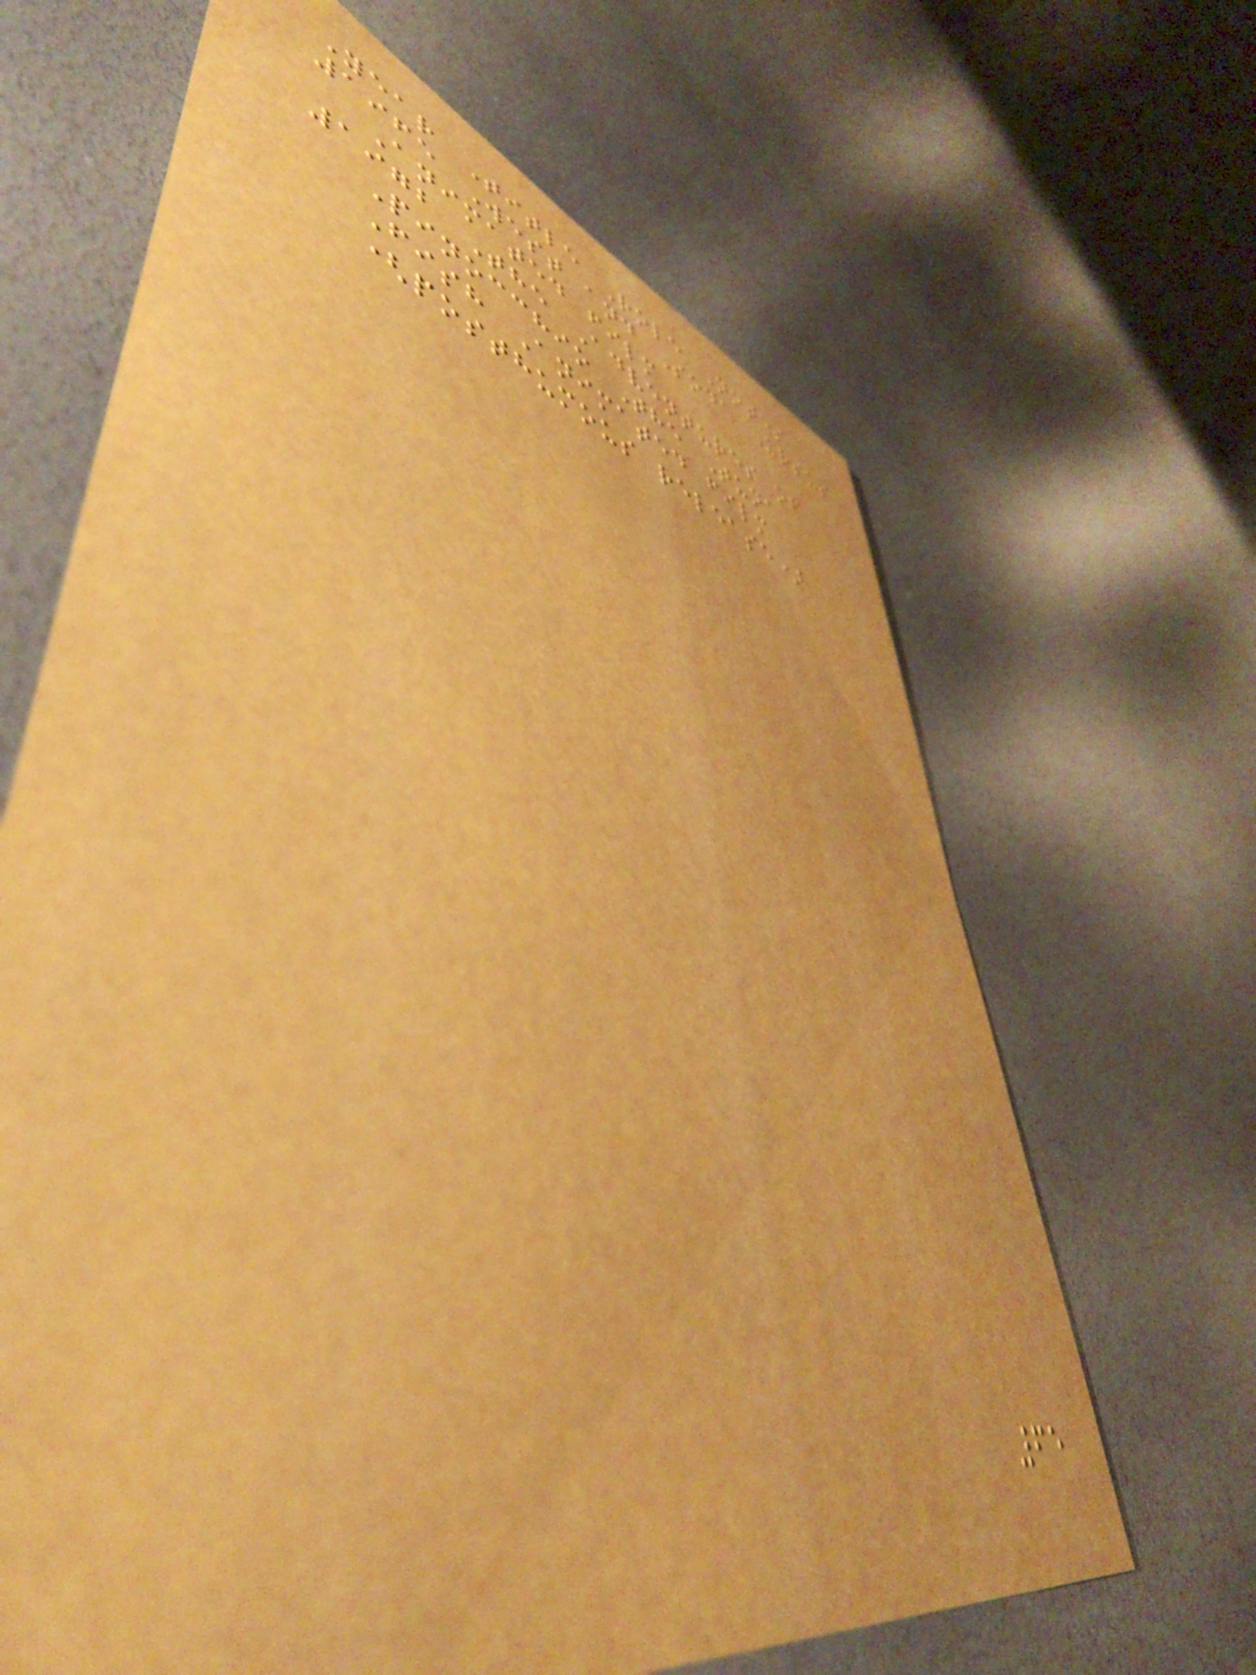Year Title Role Notes
1965 West and Soda Ursus
Animated film
1972 The Adventures of
Pinocchio The Tuna
Fish Animated film
(posthumous release)
65
